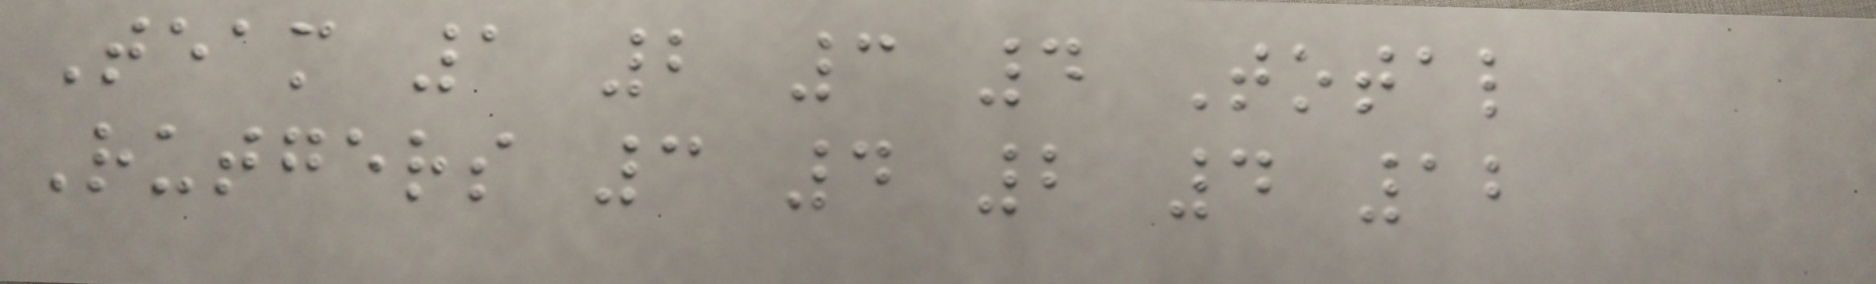Team 1 2 3 4 Total
Rutgers 3 4 2 4 12
